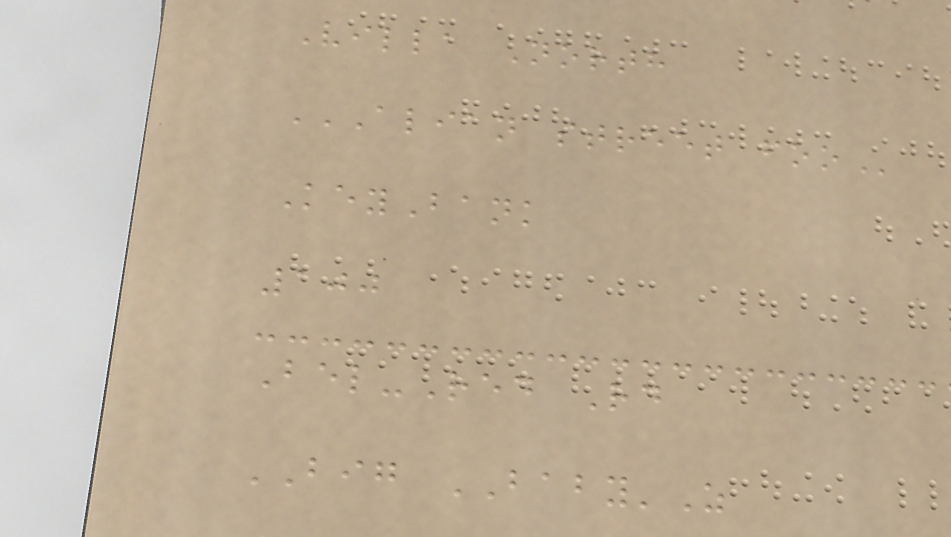Villa North
ALIAN STREET FOO
KeyBank
100
Bel-Red Rd
BIG BABY'Z
